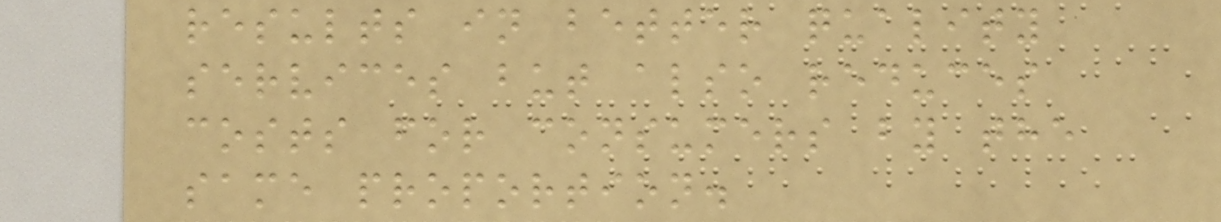results in better quality
services but also reduces
costs for consumers by the
same proportion.
